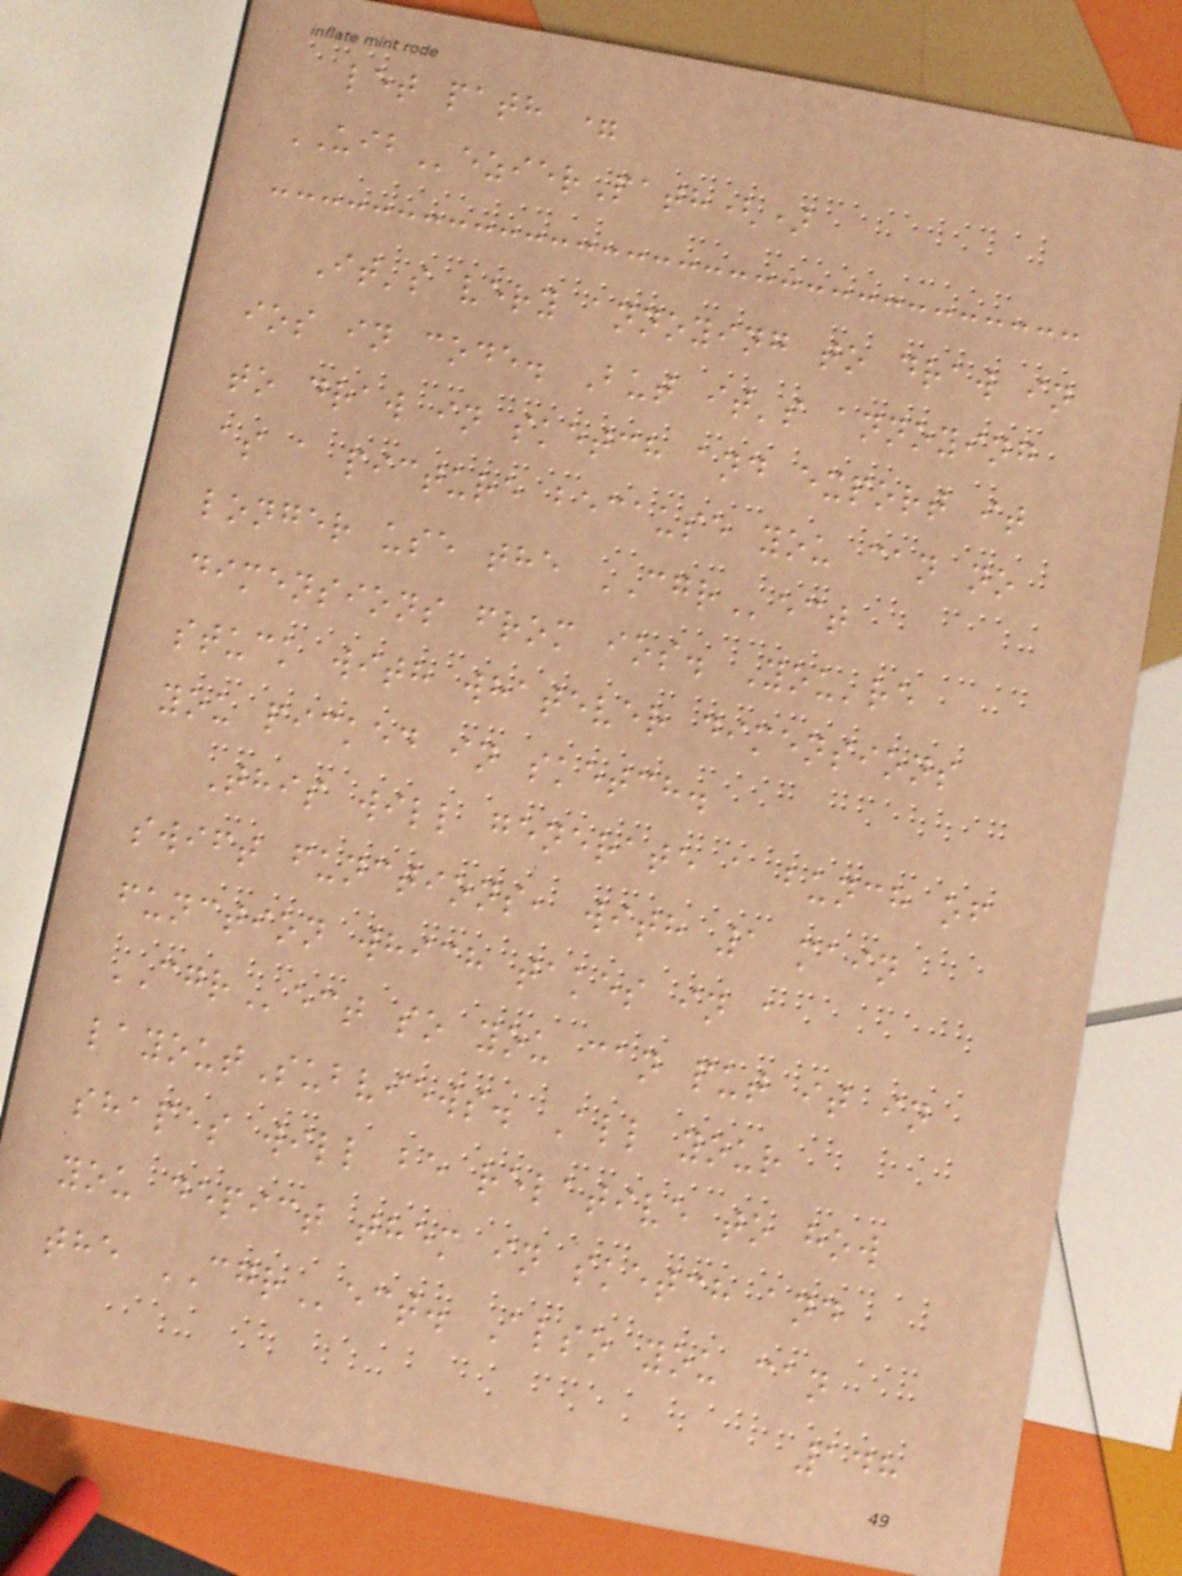let path =
UIBezierPath()
It's very annoying to draw in
ios in code. But it's annoying
to draw in sketch and export it
as a picture because you can no
longer use the CGRect
dimensions from ios. You're
stuck with whatever dimensions
you picked in sketch.
This will generate a bunch of
swift functions, with 1 main
function which takes in a
CGRect so you can put it in
layoutSubviews. All your
shapes will be relative to how
you depict them in sketch and
the CGRect. Also you can
148
